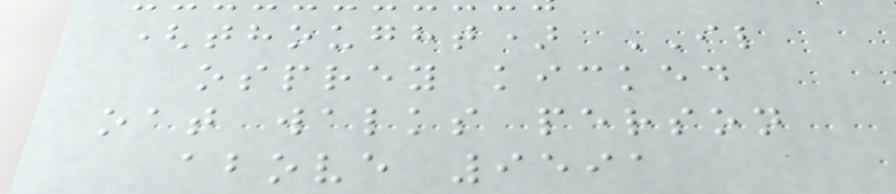(thought) IL
osprey kicked
oat walks person
above 9591
